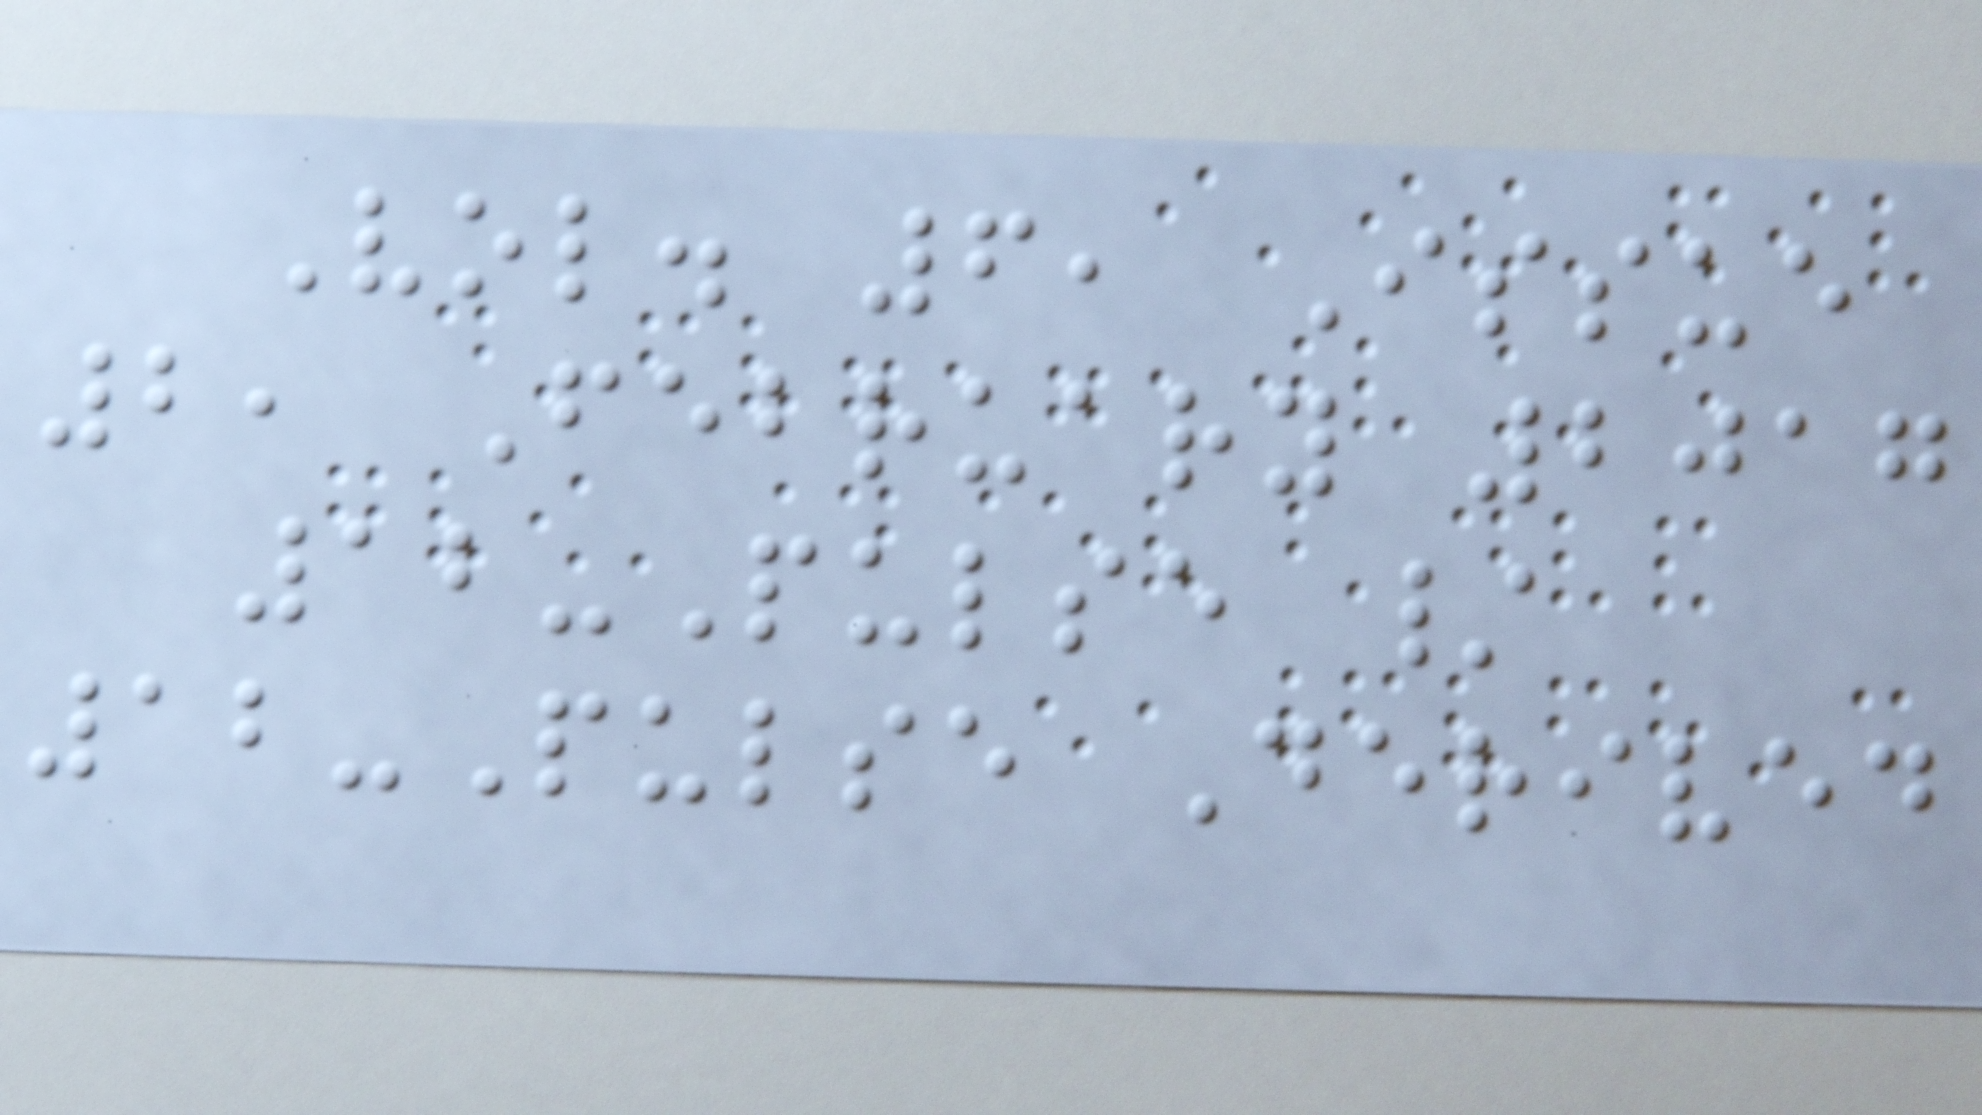Vol. 6, Issue
2, February 2017
12-Pulse /
12-Pulse Derived
